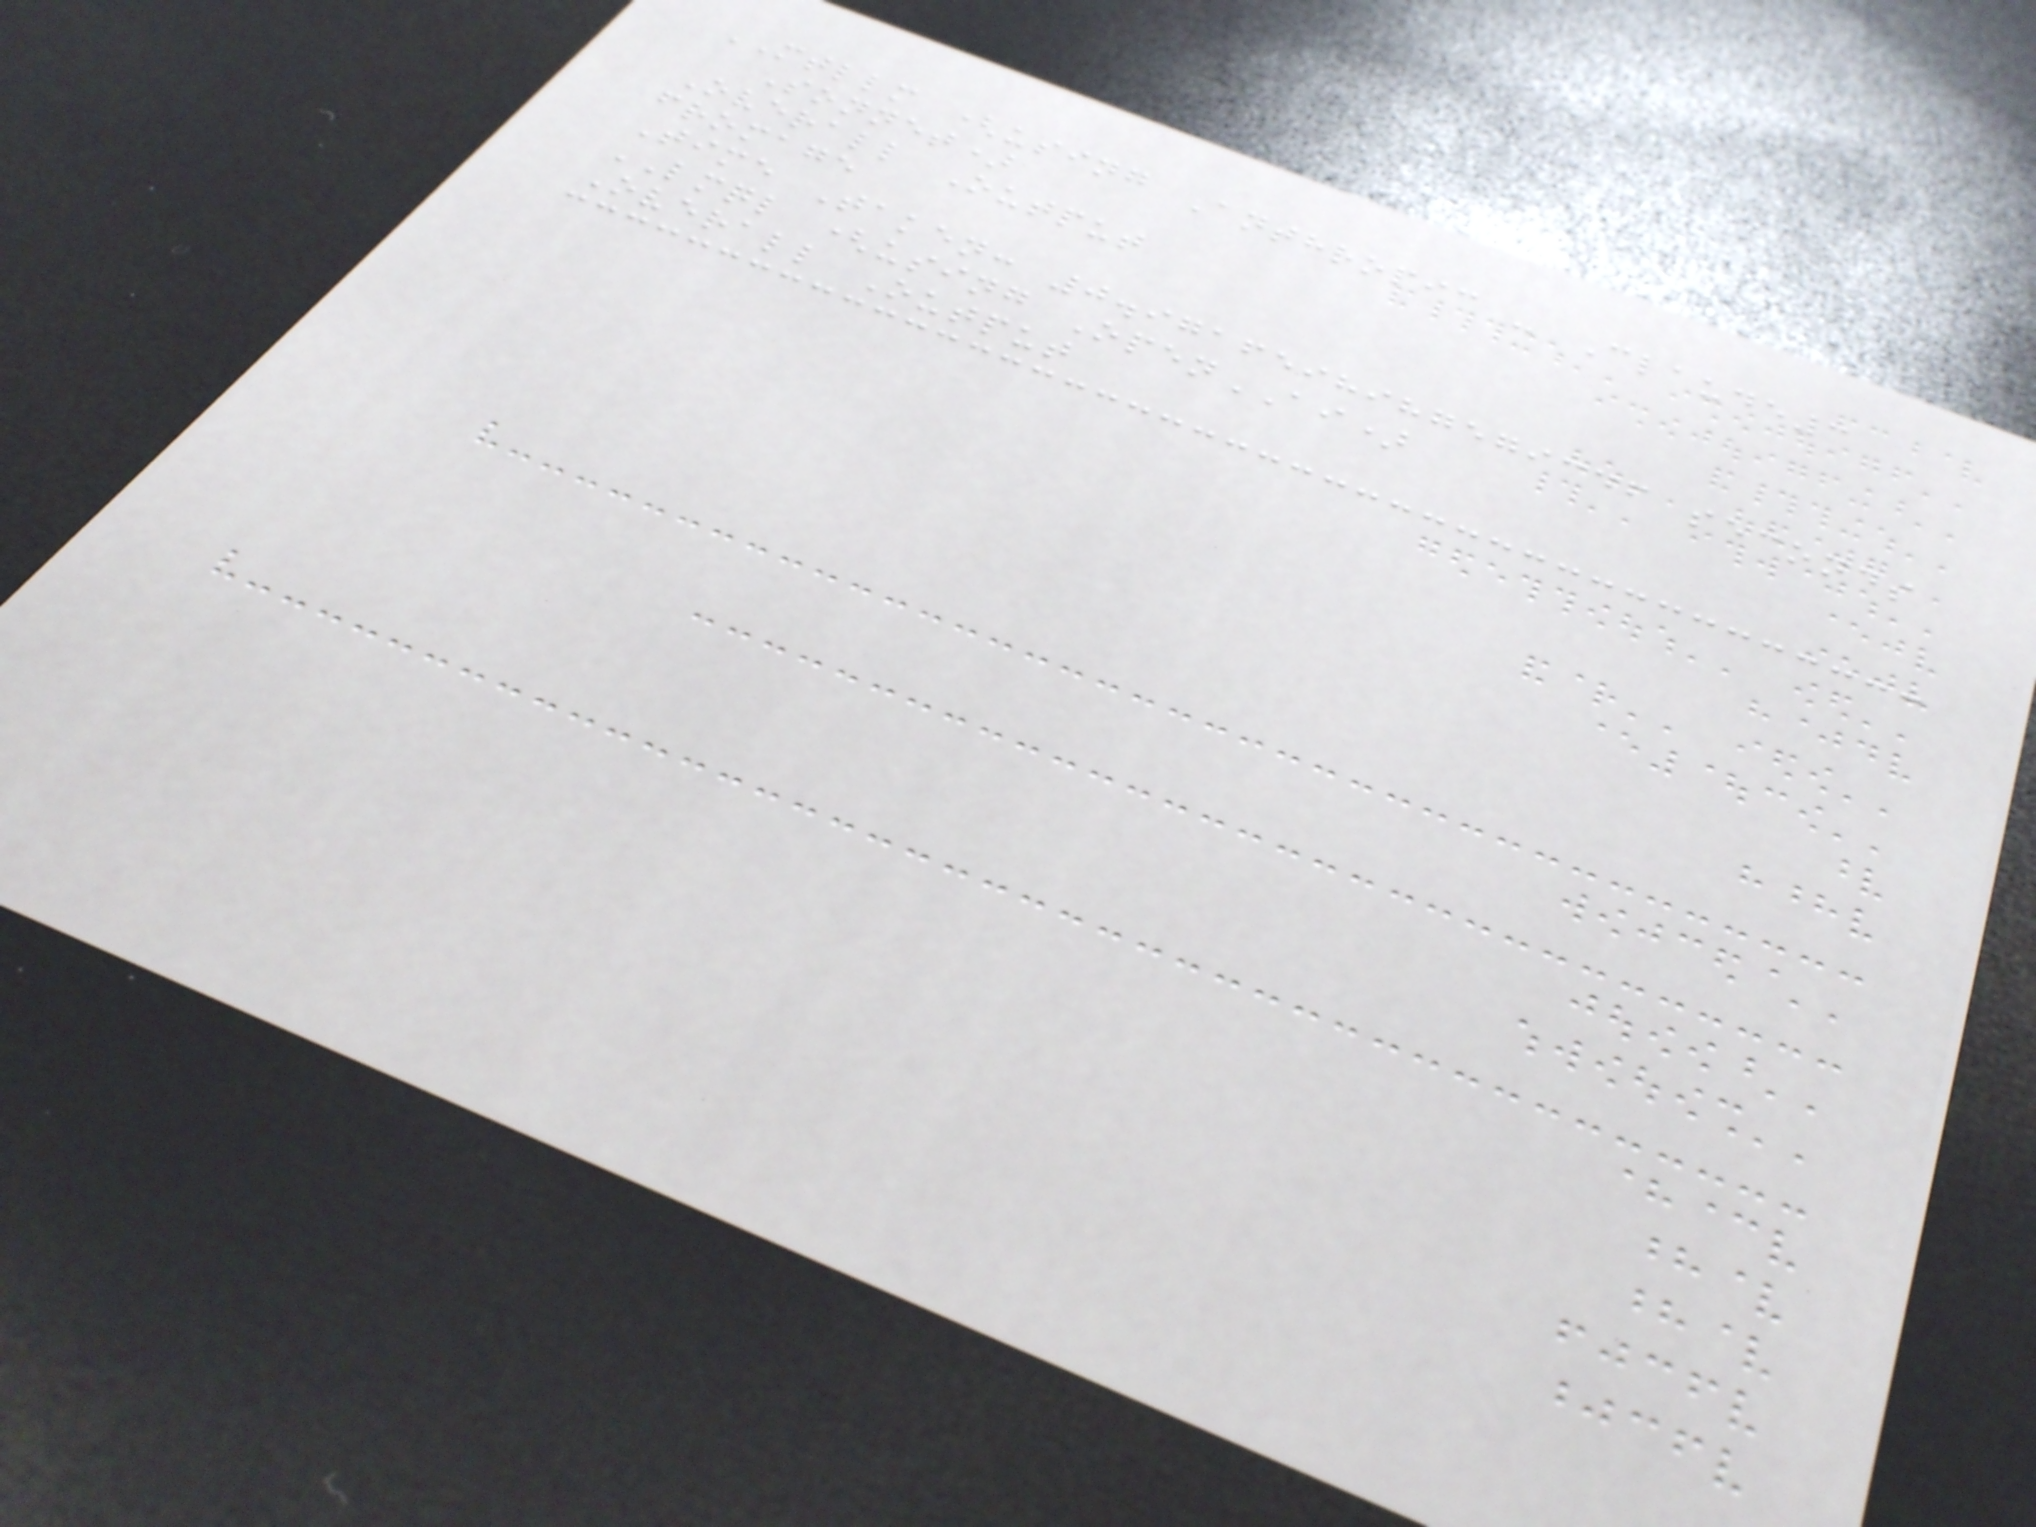MTLLM (using Anthropic - Claude3
Sonnet)
Overall Output
fromage
Time Taken: 0.9716598987579346 seconds
LMQL (using OpenAI)
Overall Output
